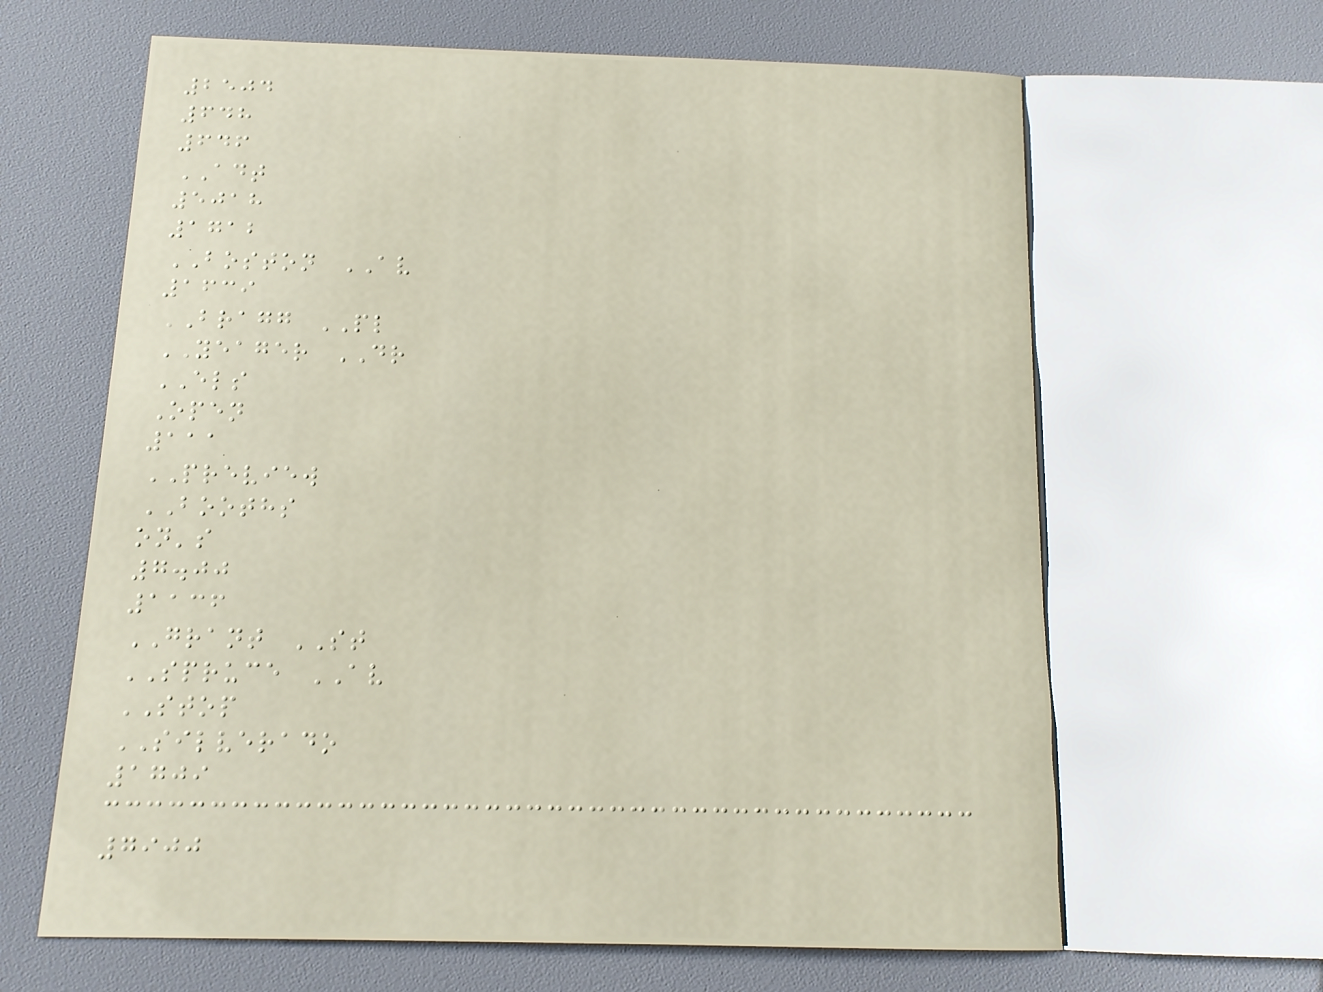2504
648
646
ADT
5018
1712
BOSTON AV
1639
BRAGG PL
YEAGER DR
ELS
Open
111
PREVIEW
BOOTHS
on's
7.00
1136
GRANT ST
SPRUCE AV
STOP
SILVERADO
1709
7900
